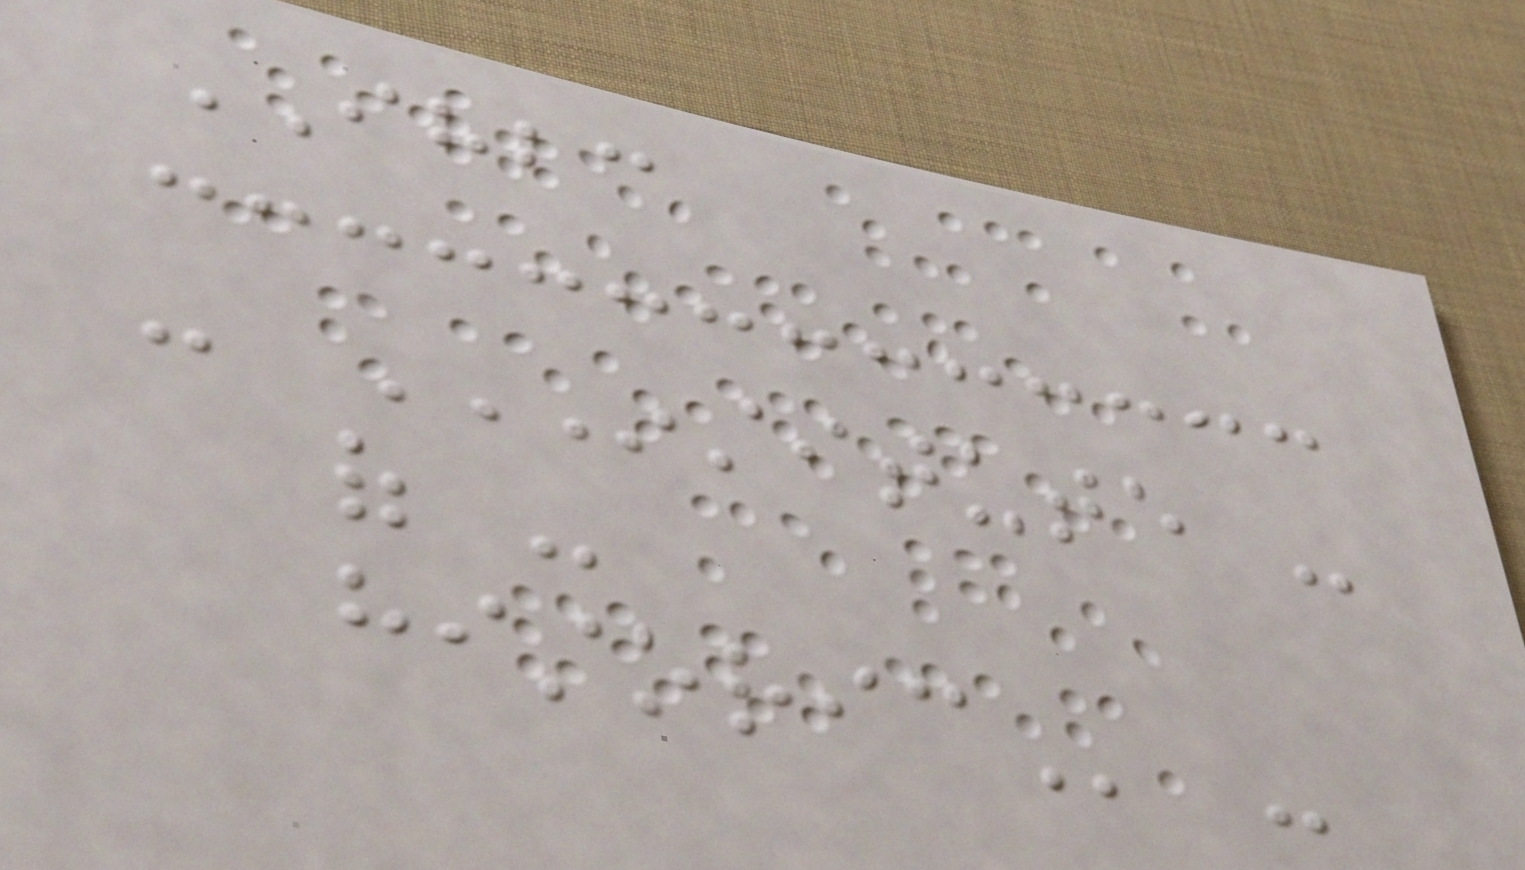IHBC
- INSTITUTE -
OF -
HISTORIC -
